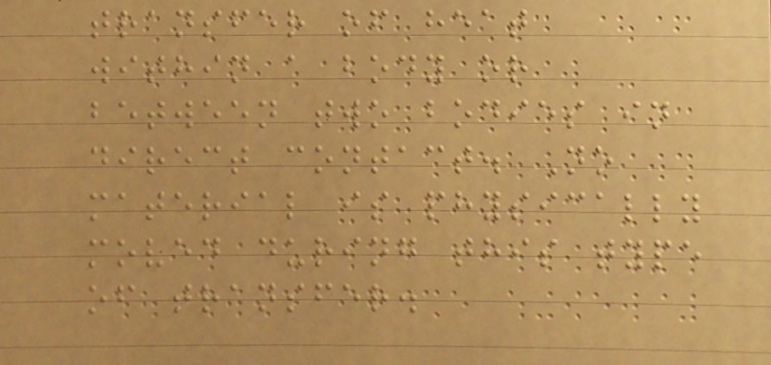transfer of heat
within a body or
between two bodies in
direct contact. No
material is physically
moved during this type
of transfer.
